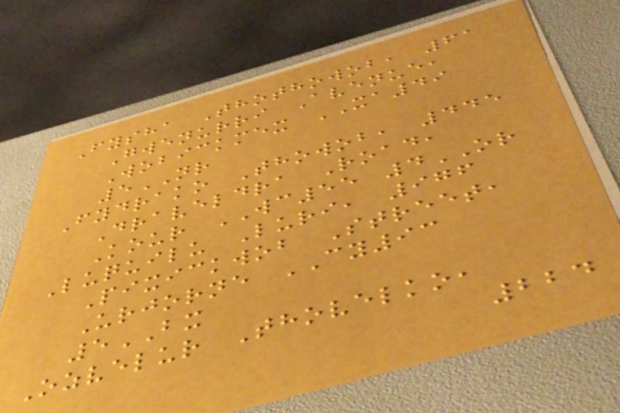Fysha Thothowob, 61
Gwenurri Avenue,
Wobickmex XA49
5NR
Fydrako Thowob, 445
Draveldra Road,
Kour WC55 4OR
Luquilu Luri, 976
Pixickwob Street,
Urjorne CY93
5BX
Ozvelur Thovelko,
224
